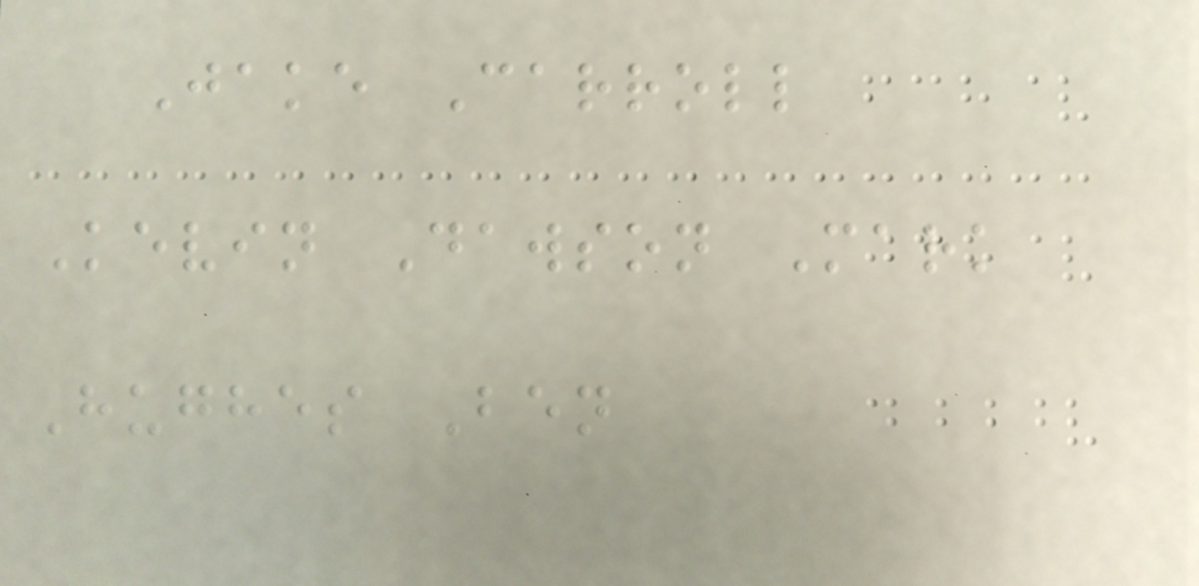Jake Carroll
Kevin Dawson Mark
Hughes Ben
